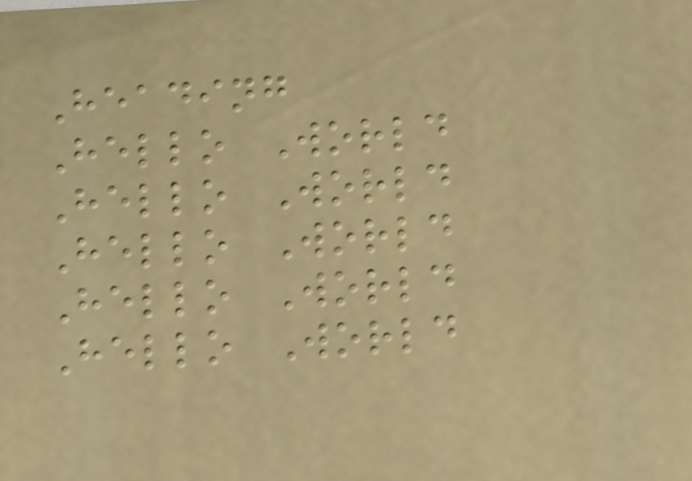Heading
Hello World
Hello World
Hello World
Hello World
Hello World
